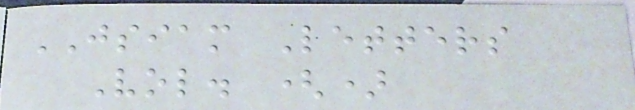JSIAM Letters
Vol. ()
